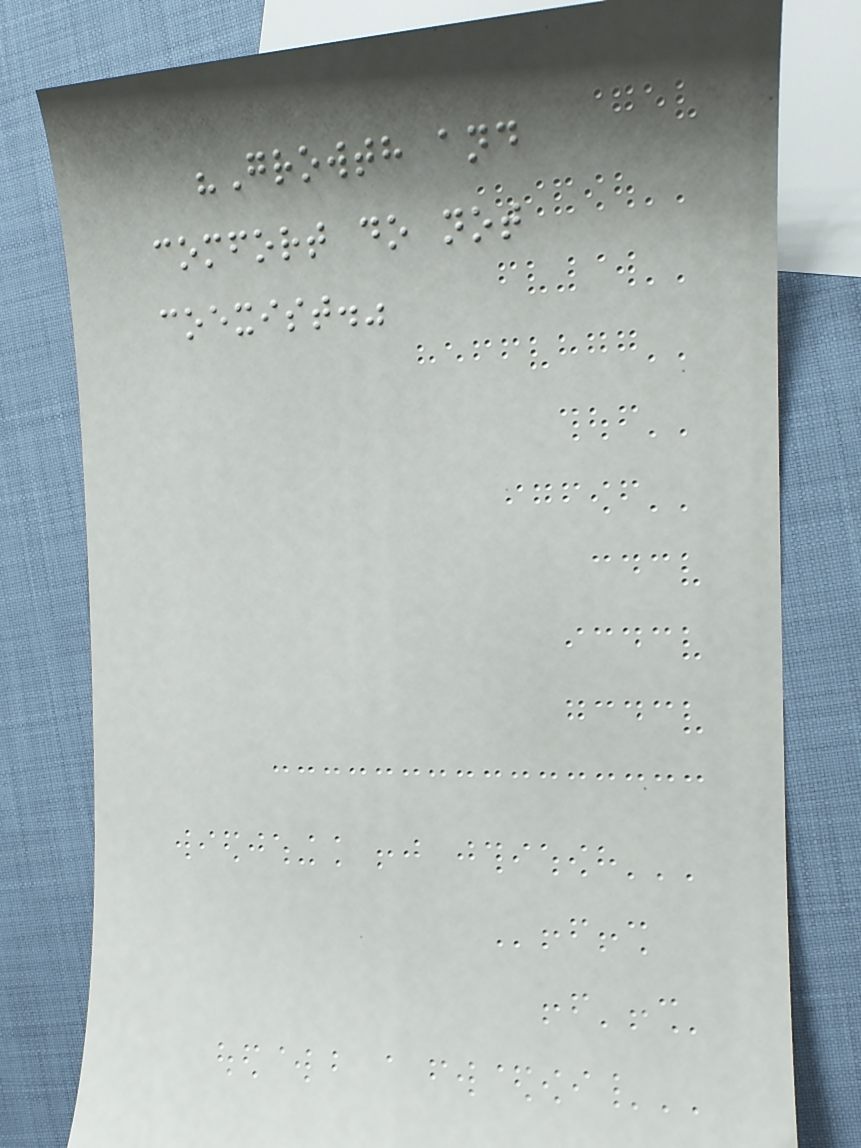"Growth and
comfort do not
coexist."
